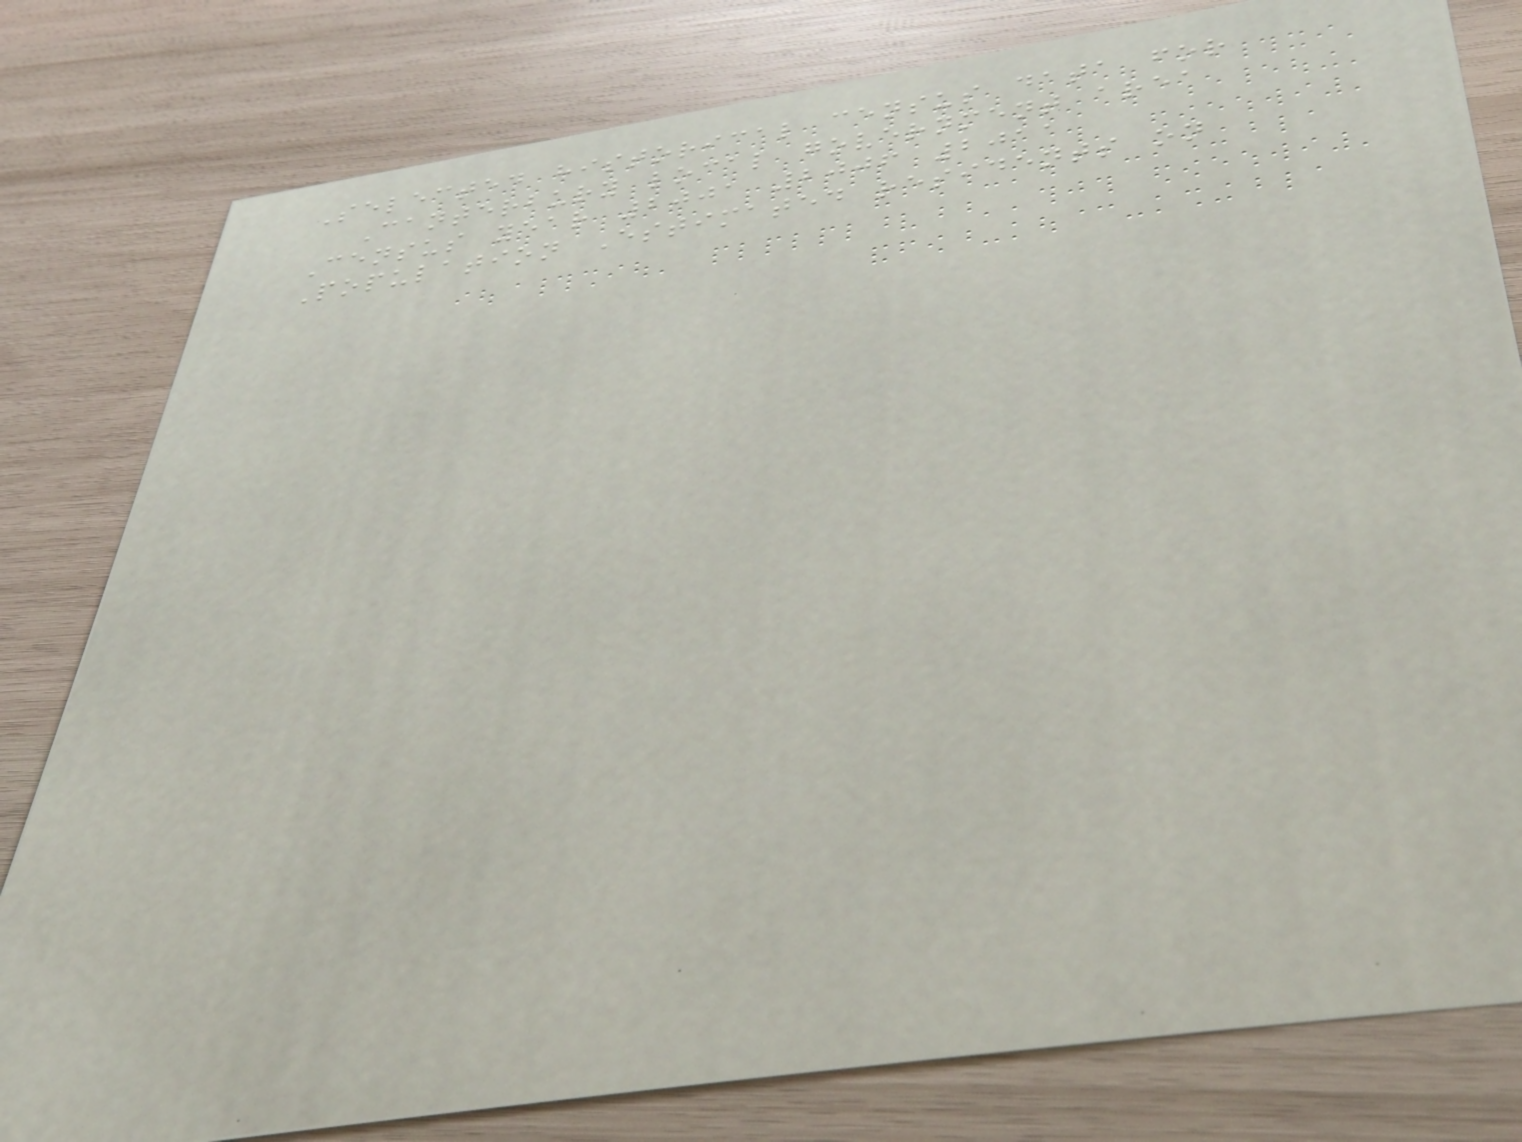Selected historical census data for
Canterbury local government area
Census year 2001 2006 2011
Population Estimated residents on
